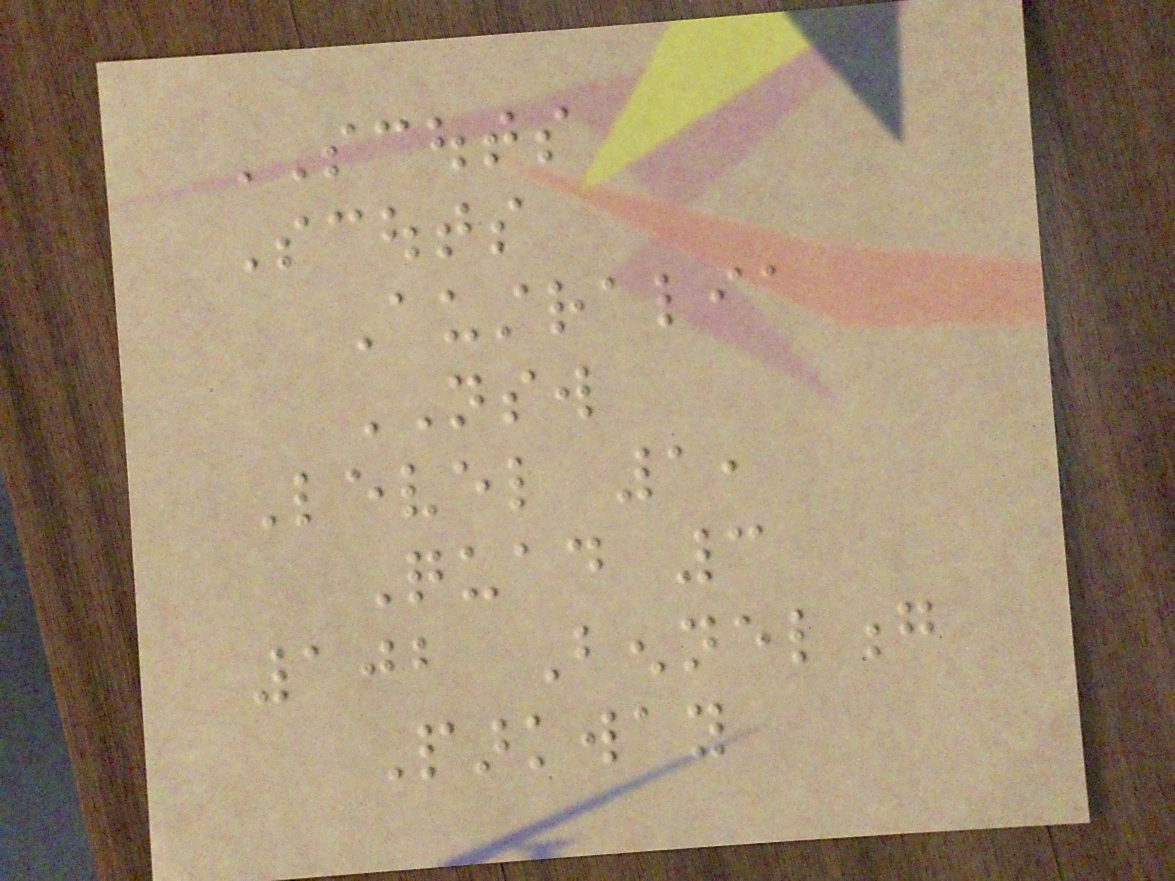SCOUTS
Scouts
Australia
NSW
Level 1,
Quad 3
102 Bennelong
Parkway
